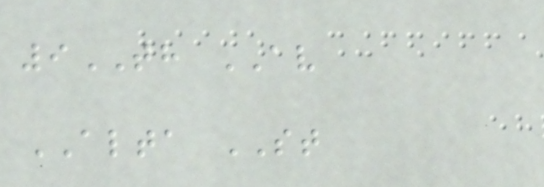9TH AV
ALTA ST
